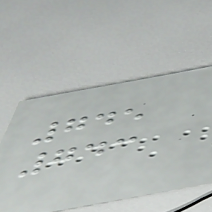745
743
